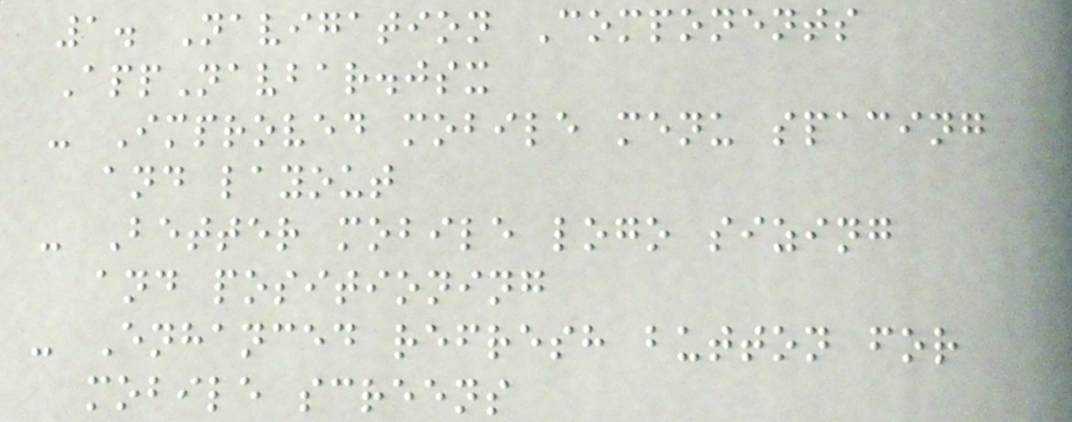1. Navigation Components
AppNavbar.jsx
- Improved mobile menu spacing
and layout
- Better mobile logo sizing
and positioning
- Enhanced refresh button for
mobile screens
